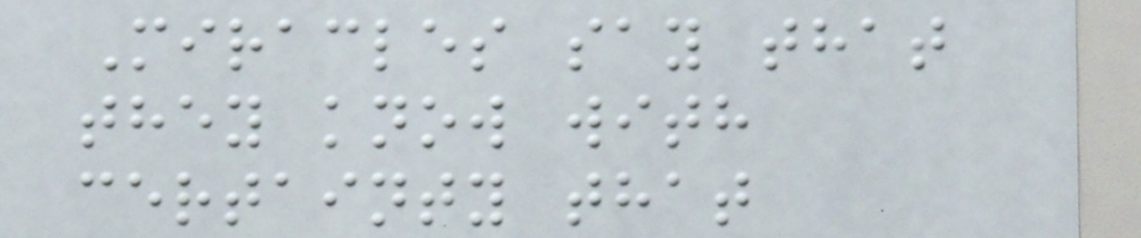Miracles say that
they know with
certainty that
